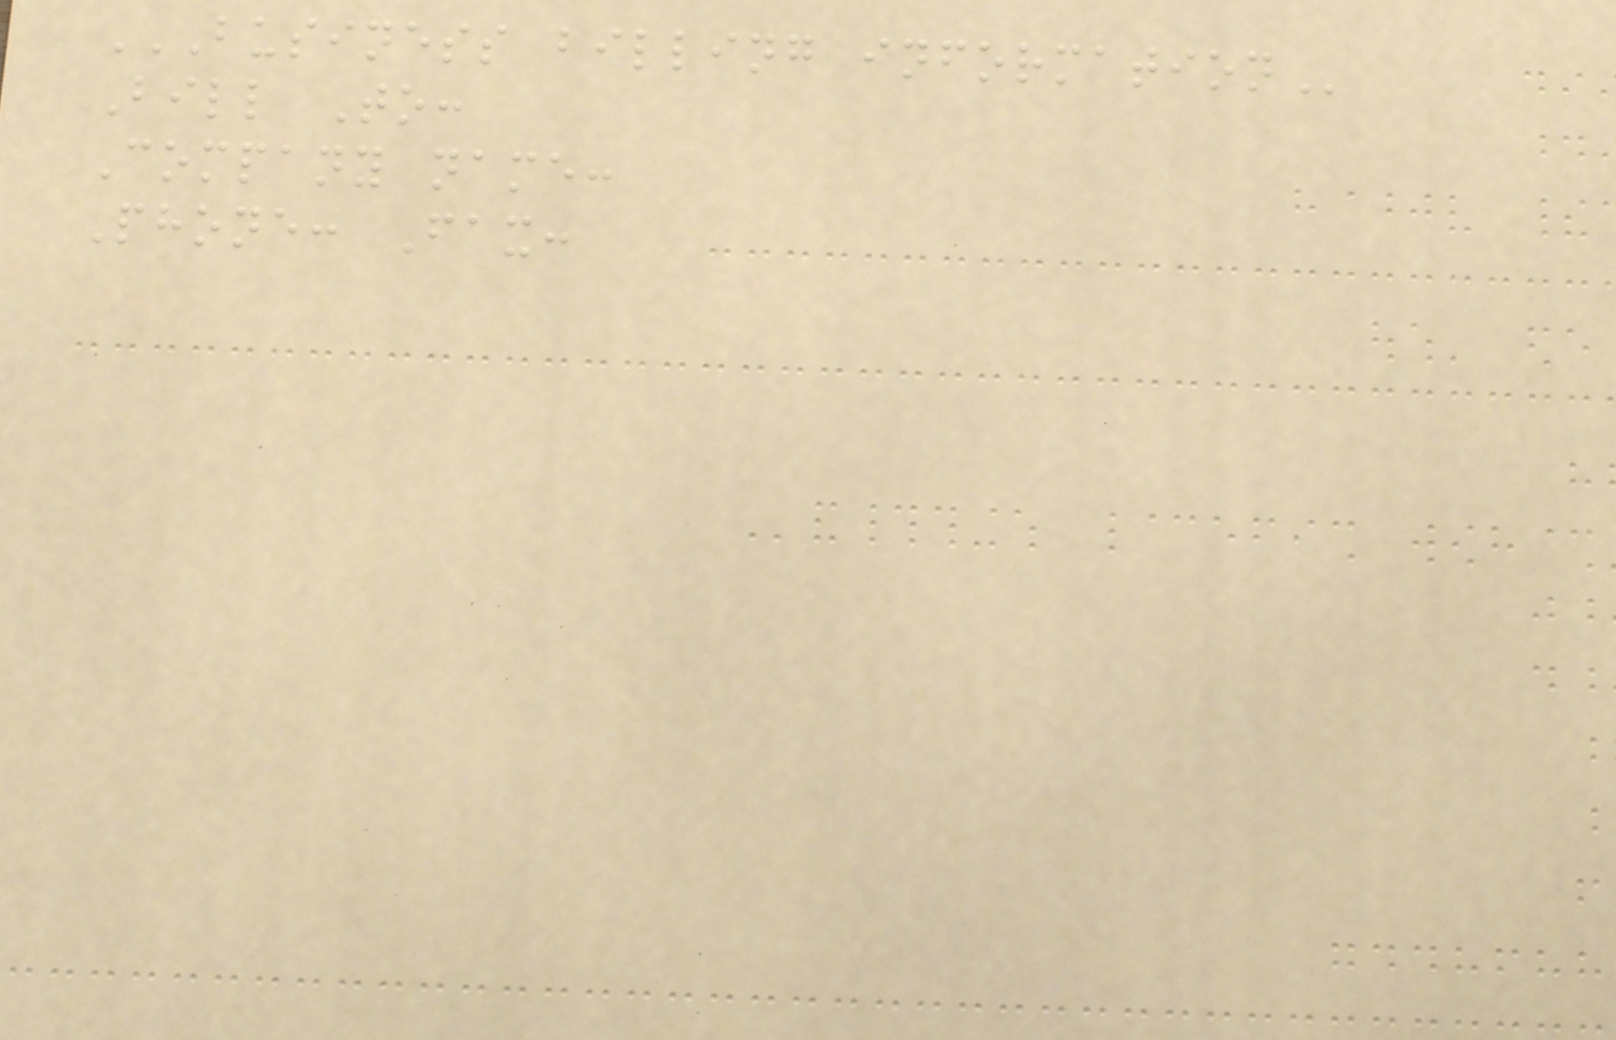BUSINESS BILLING INFORMATION
Bill To:
Company name:
Phone: Fax:
